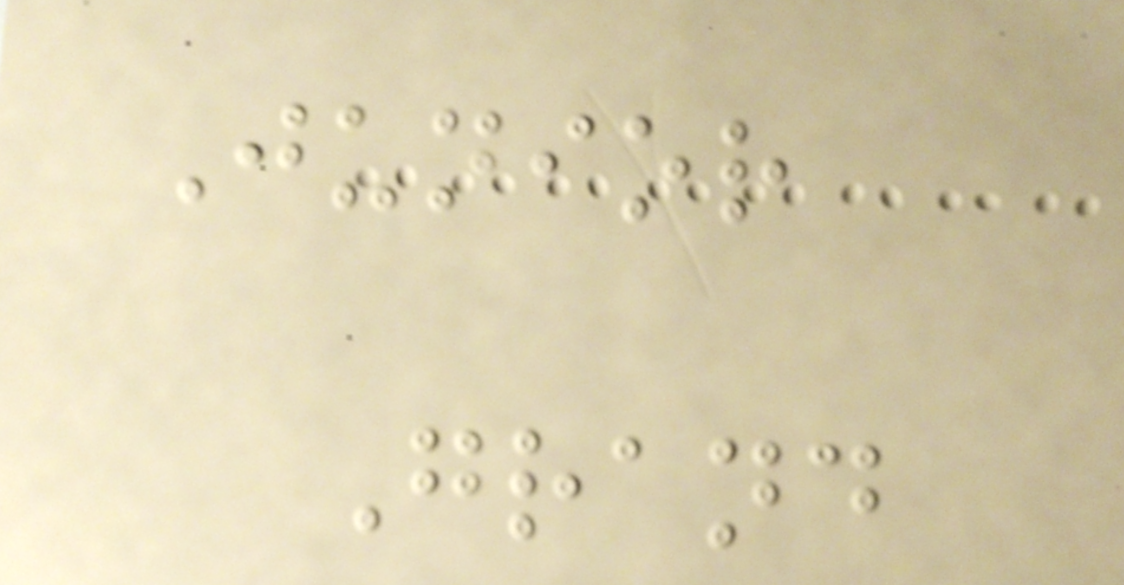Junior
Grand
